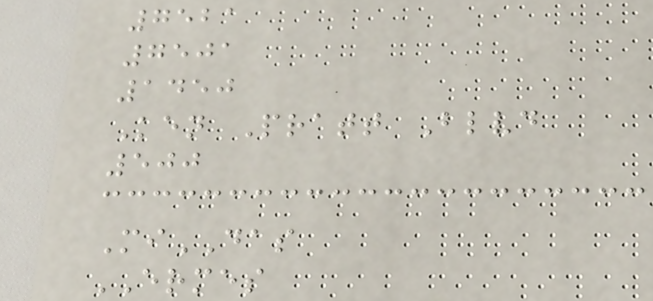7521
7501
1450
Ken Pratt Blvd
500
MiDAS
ERMES
